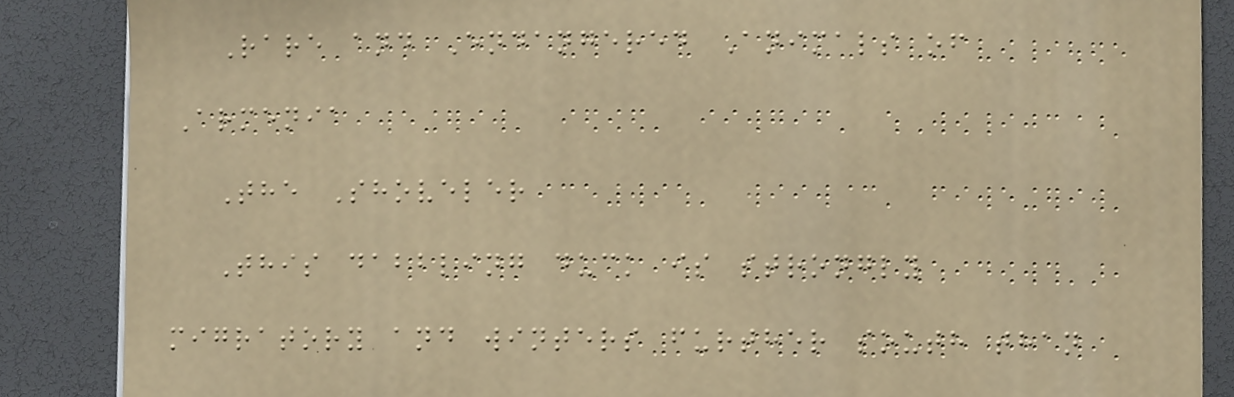Rare and Endangered Animals of
Armenia
The Shoveler
This dabbling duck is strongly
migratory and winters further south than
